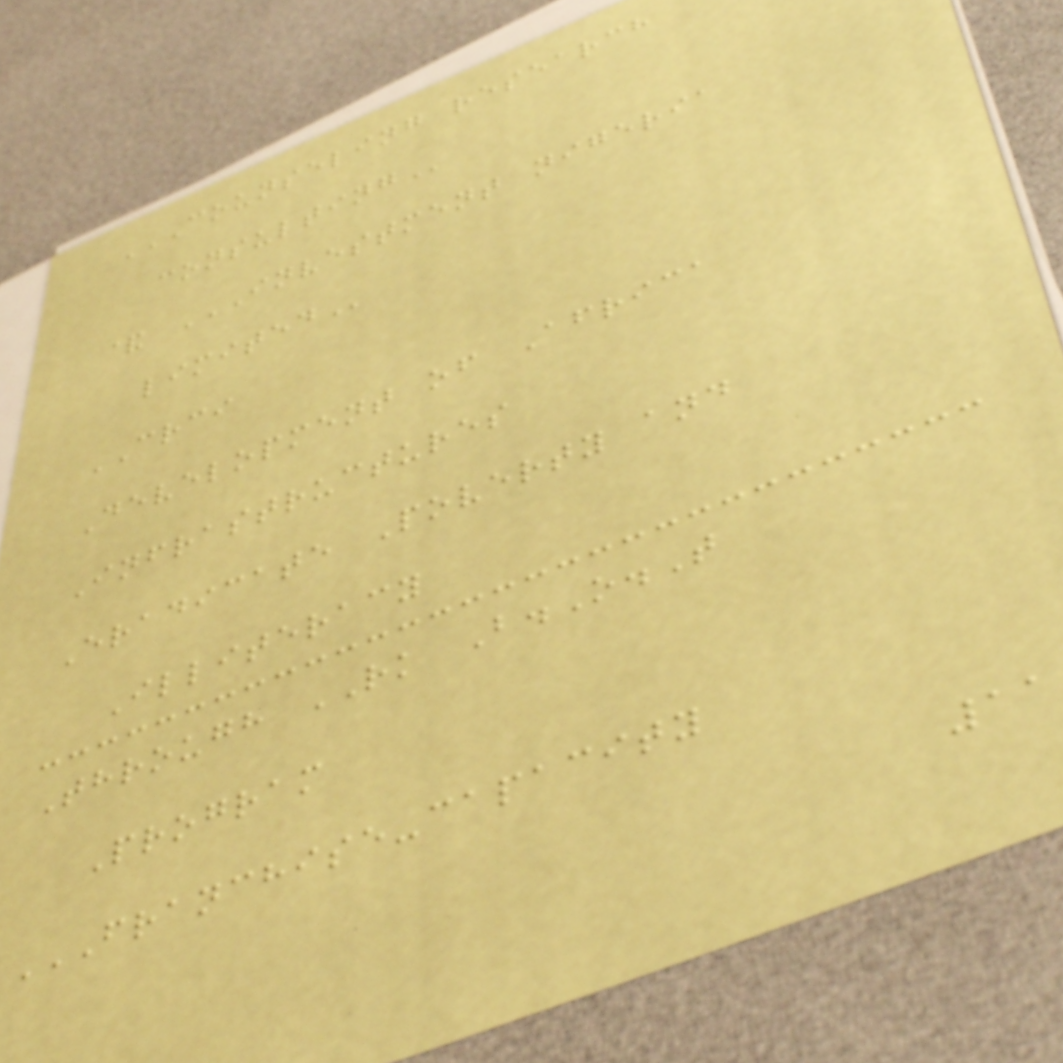COUNSELING RESEARCH
CONSULTING
& INVESTMENT NIGERIA
LIMITED
CRCI
Development of Africa
Infrastructures
Eradicate Poverty and
Illiteracy
Through RK B.O.T
Program
FRANCHISE-CAPACITY
11
